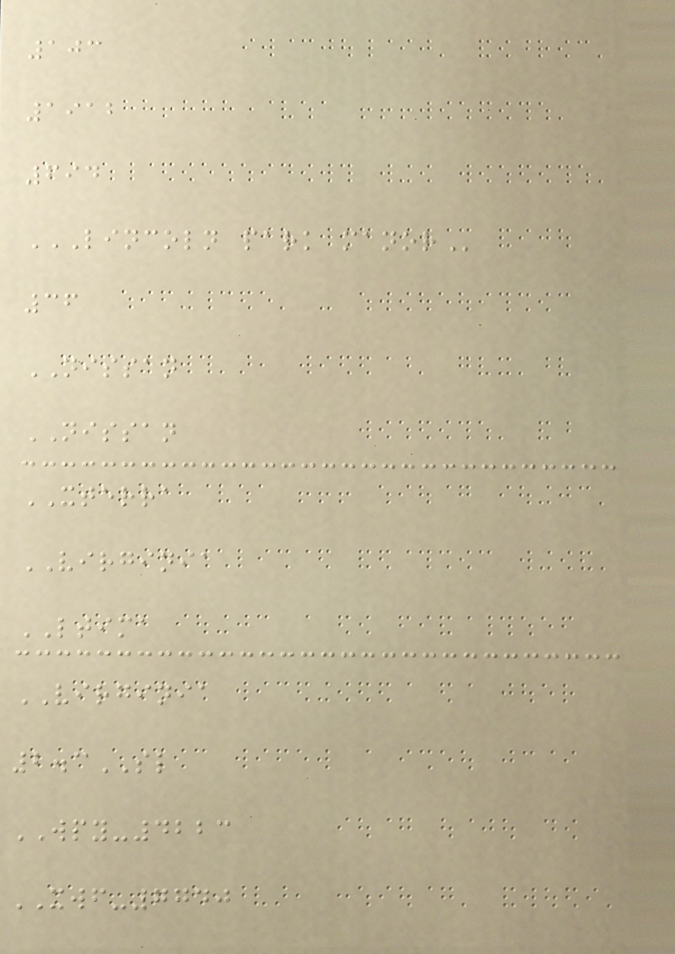103
1912
694
LINCOLN PARK MANOR
36
NISSAN
NISSAN
XTERRA
VIRGINIA
LTIMA
VIRGINIA
2.3SL
WPY-4223
XWF-7740
